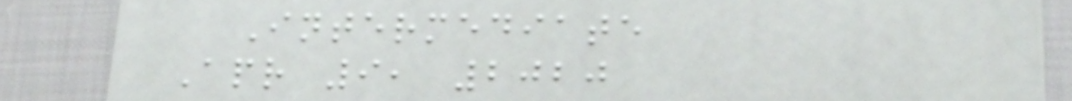Intermediate
Apr 9, 2020
